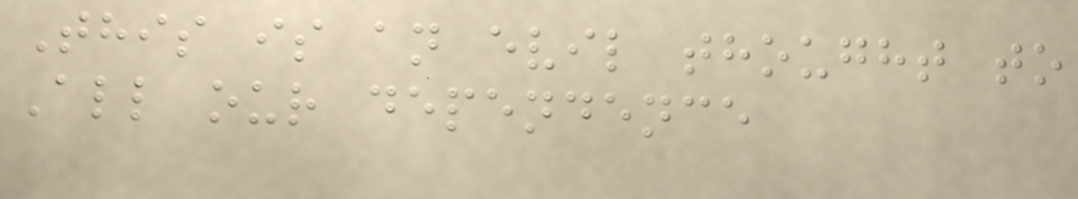This is an evil thought to
All our dependence
